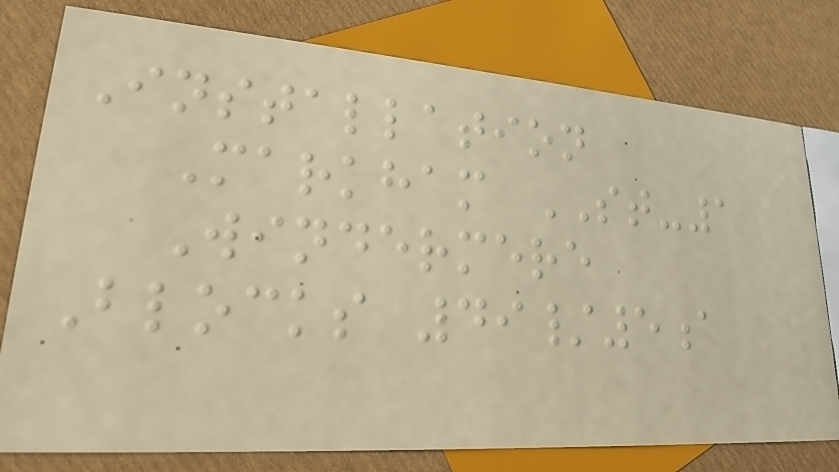Installation
Markham ST-1
Windermere
Blocks 49/5a
